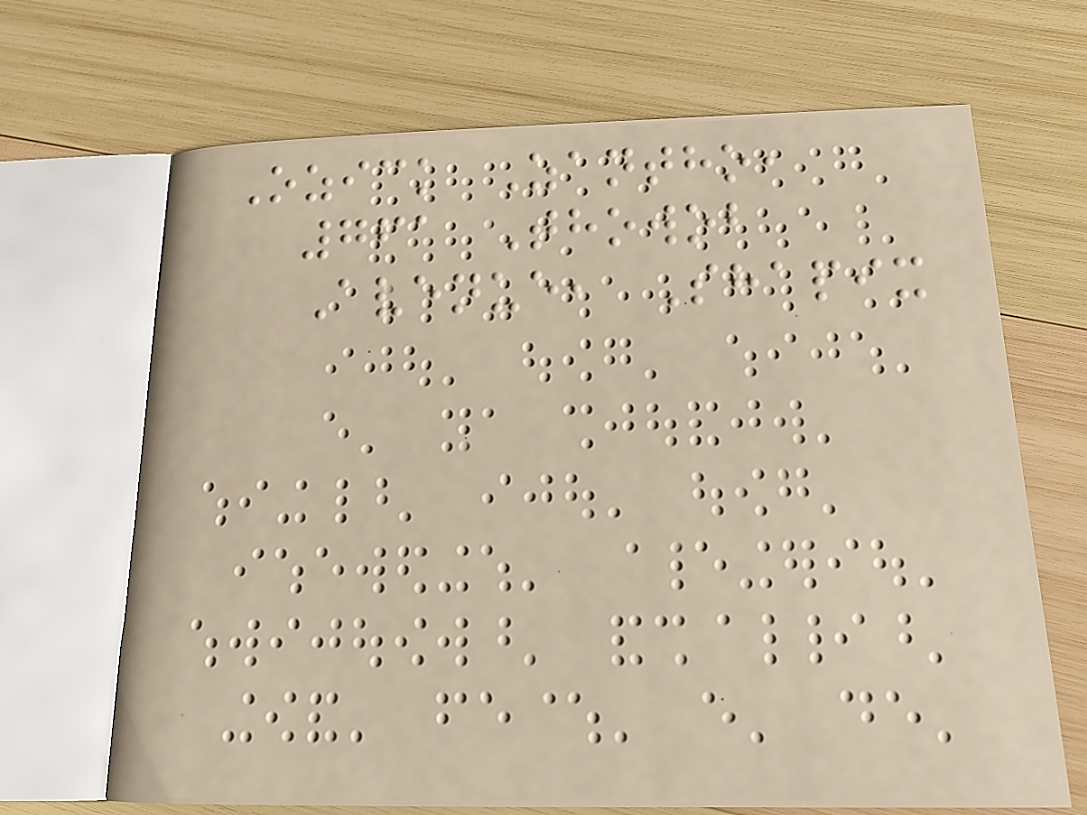Ozick Zantho,
761 Thowob
Avenue, Shapix
